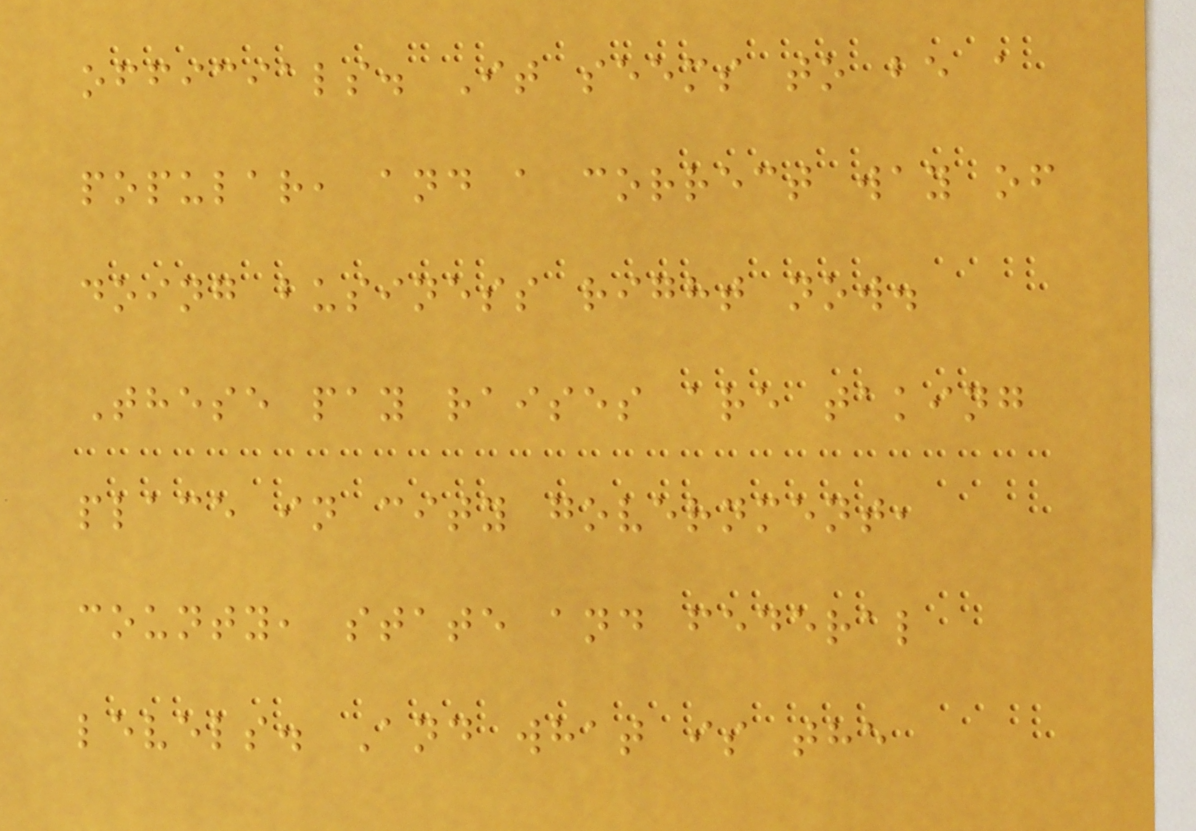officials. It seems to be a
popular, and a correct way of
doing business right now.
These pay raises are taking
place in city government,
county, state and federal
levels. And what is the
